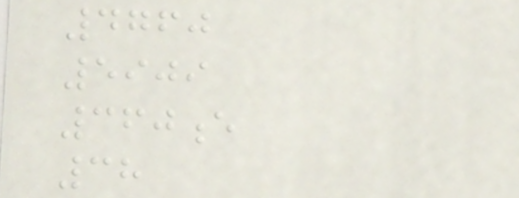4760
5909
360e
38
